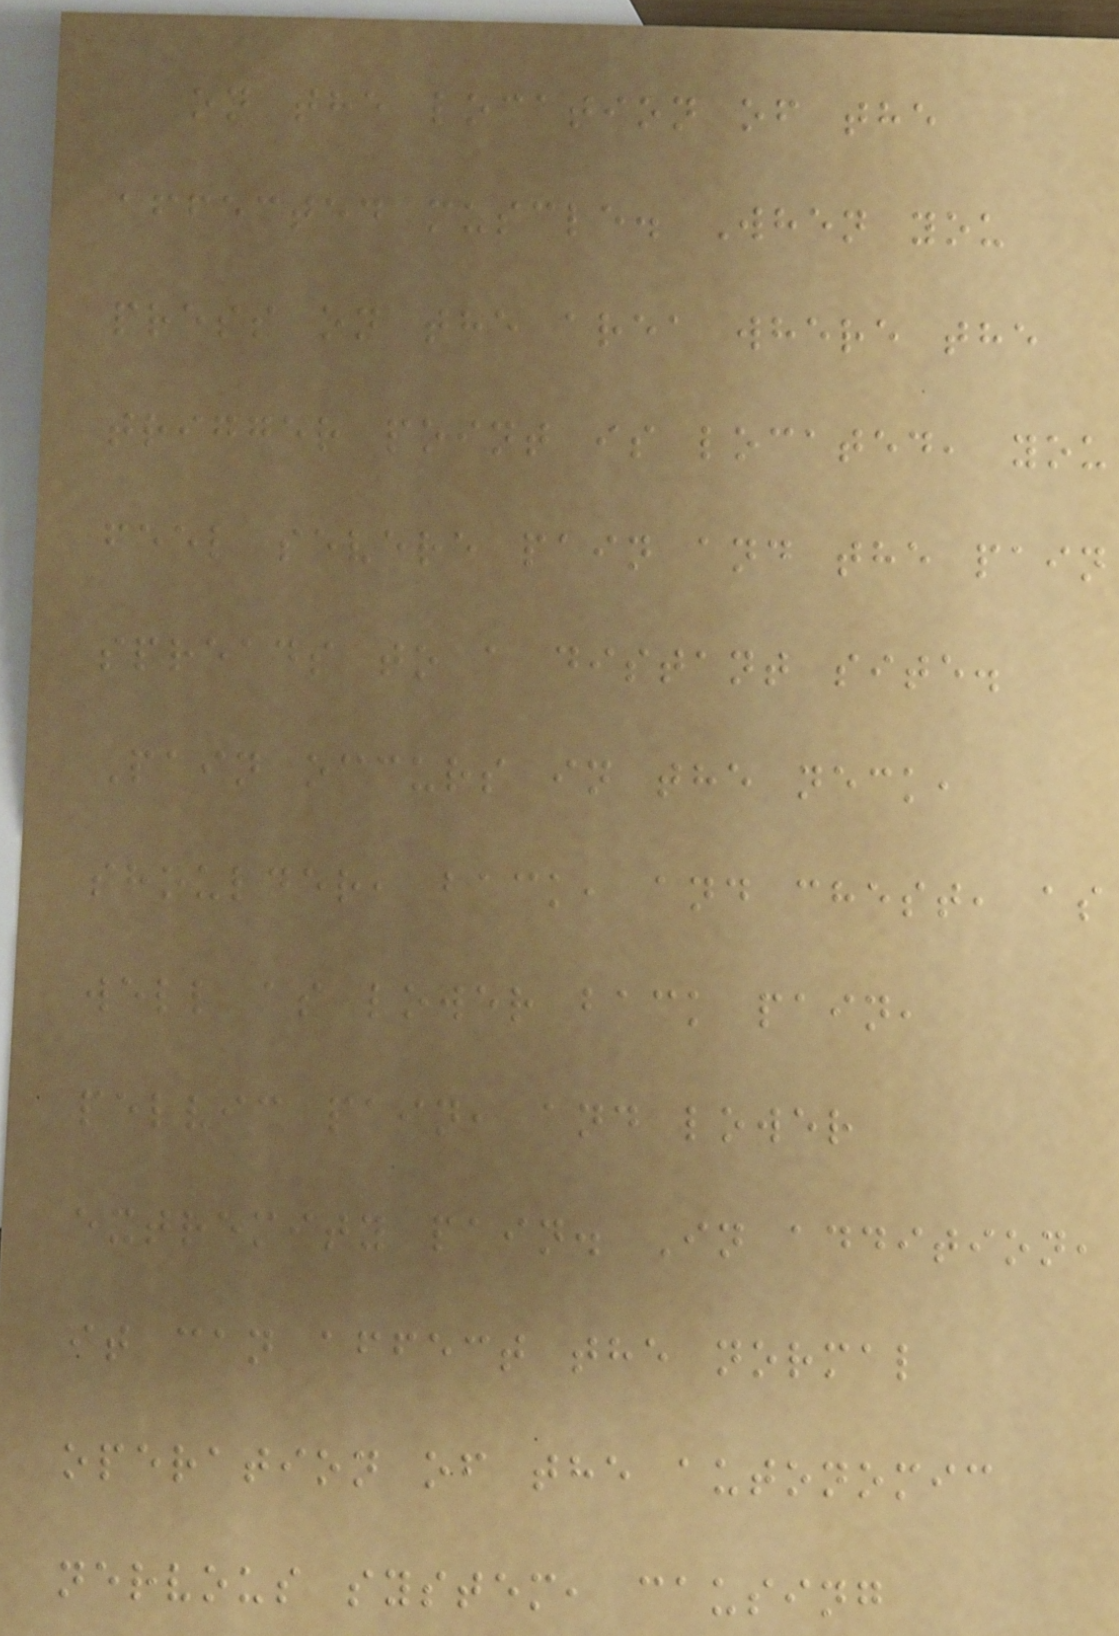on the location of the
affected muscle. When you
press on the area where the
trigger point is located, you
feel severe pain and the pain
spreads to a distant site.
Pain occurs in the neck,
shoulder, back, and chest, as
well as lower back pain,
pelvic pain, and lower
extremity pain. In addition,
it can affect the normal
operation of the autonomic
nervous system, causing
